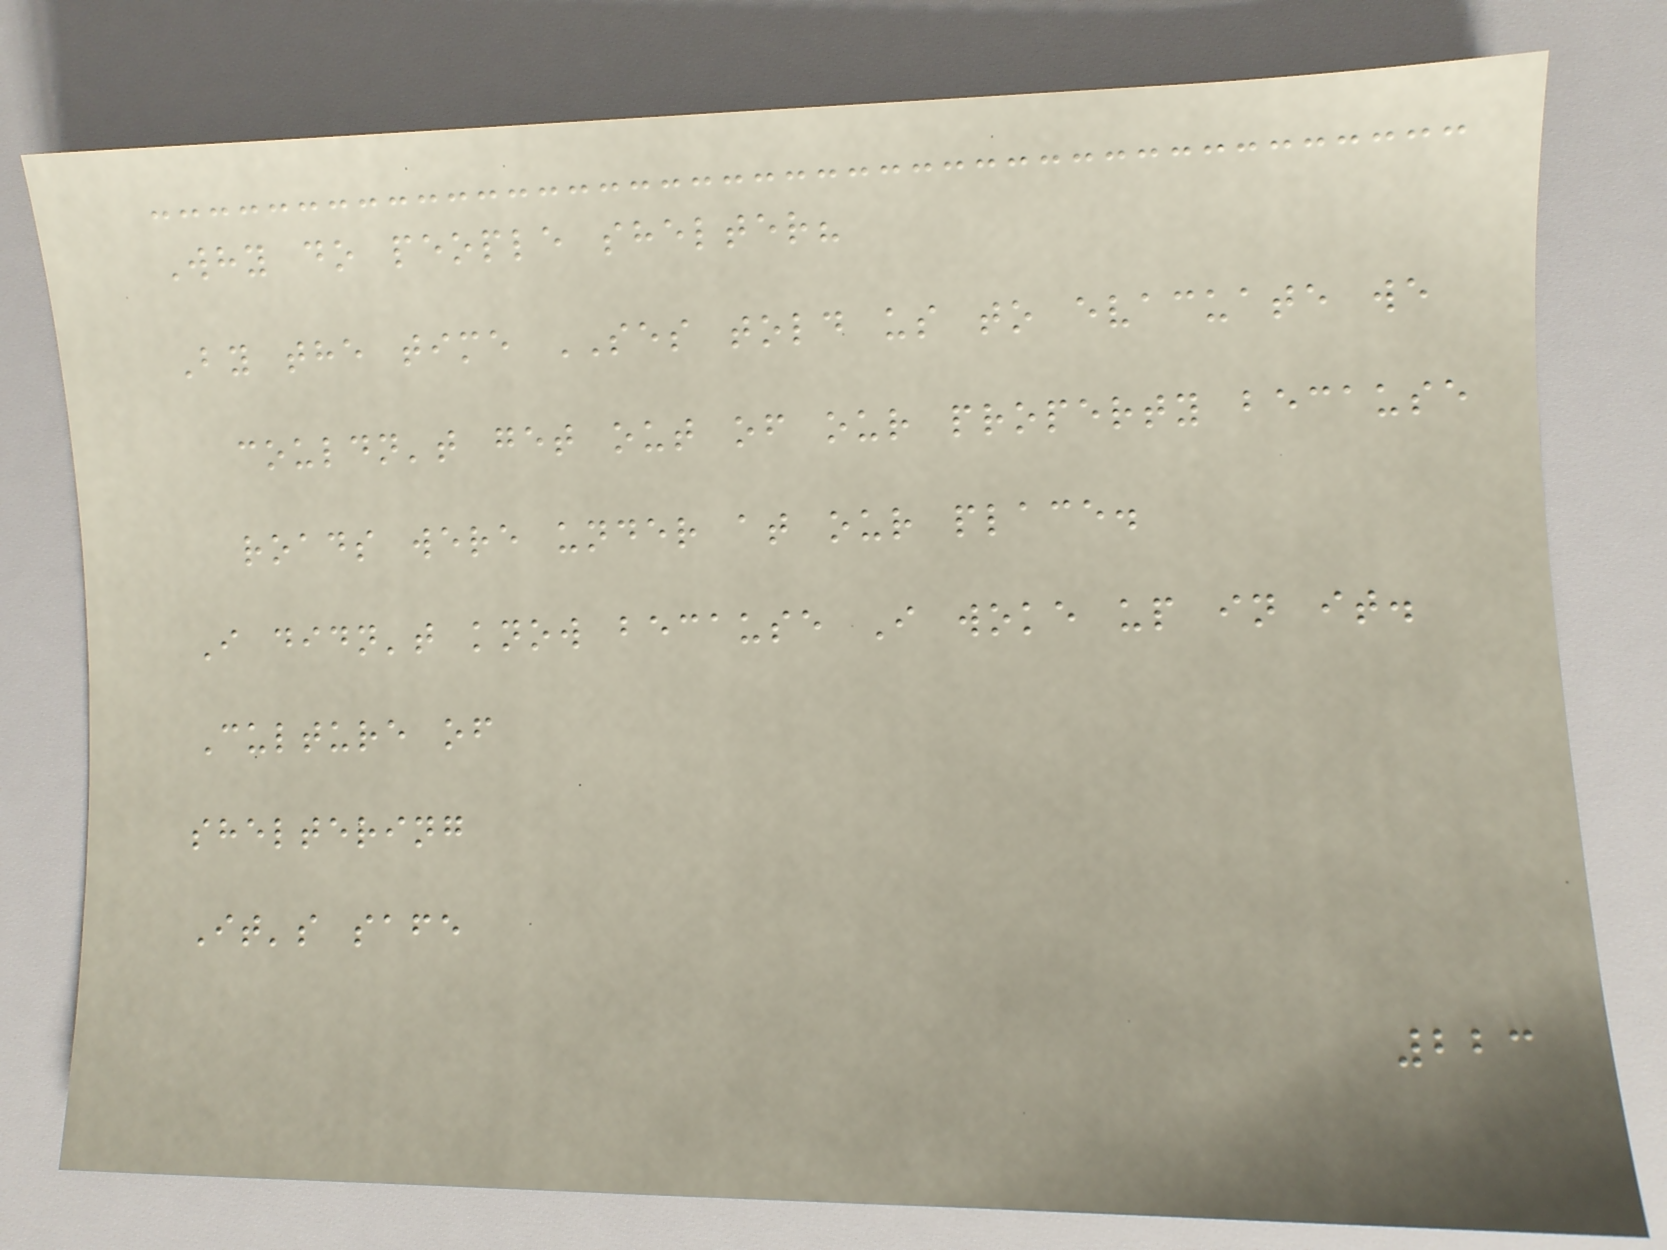Why do people shelter?
By the time SES told us to evacuate we
couldn't get out of our property because
roads were under at our place.
I didn't know because I woke up in it.
Culture of
sheltering
It's safe
223
